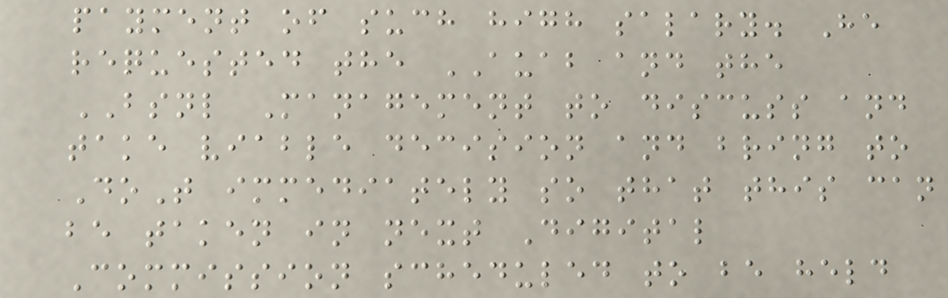payment of such high salary. He
requested the AUAB and the
BSNL Management to discuss and
take viable decision and bring to
DoT immediately so that this can
be taken in next Digital
Commission scheduled to be held
